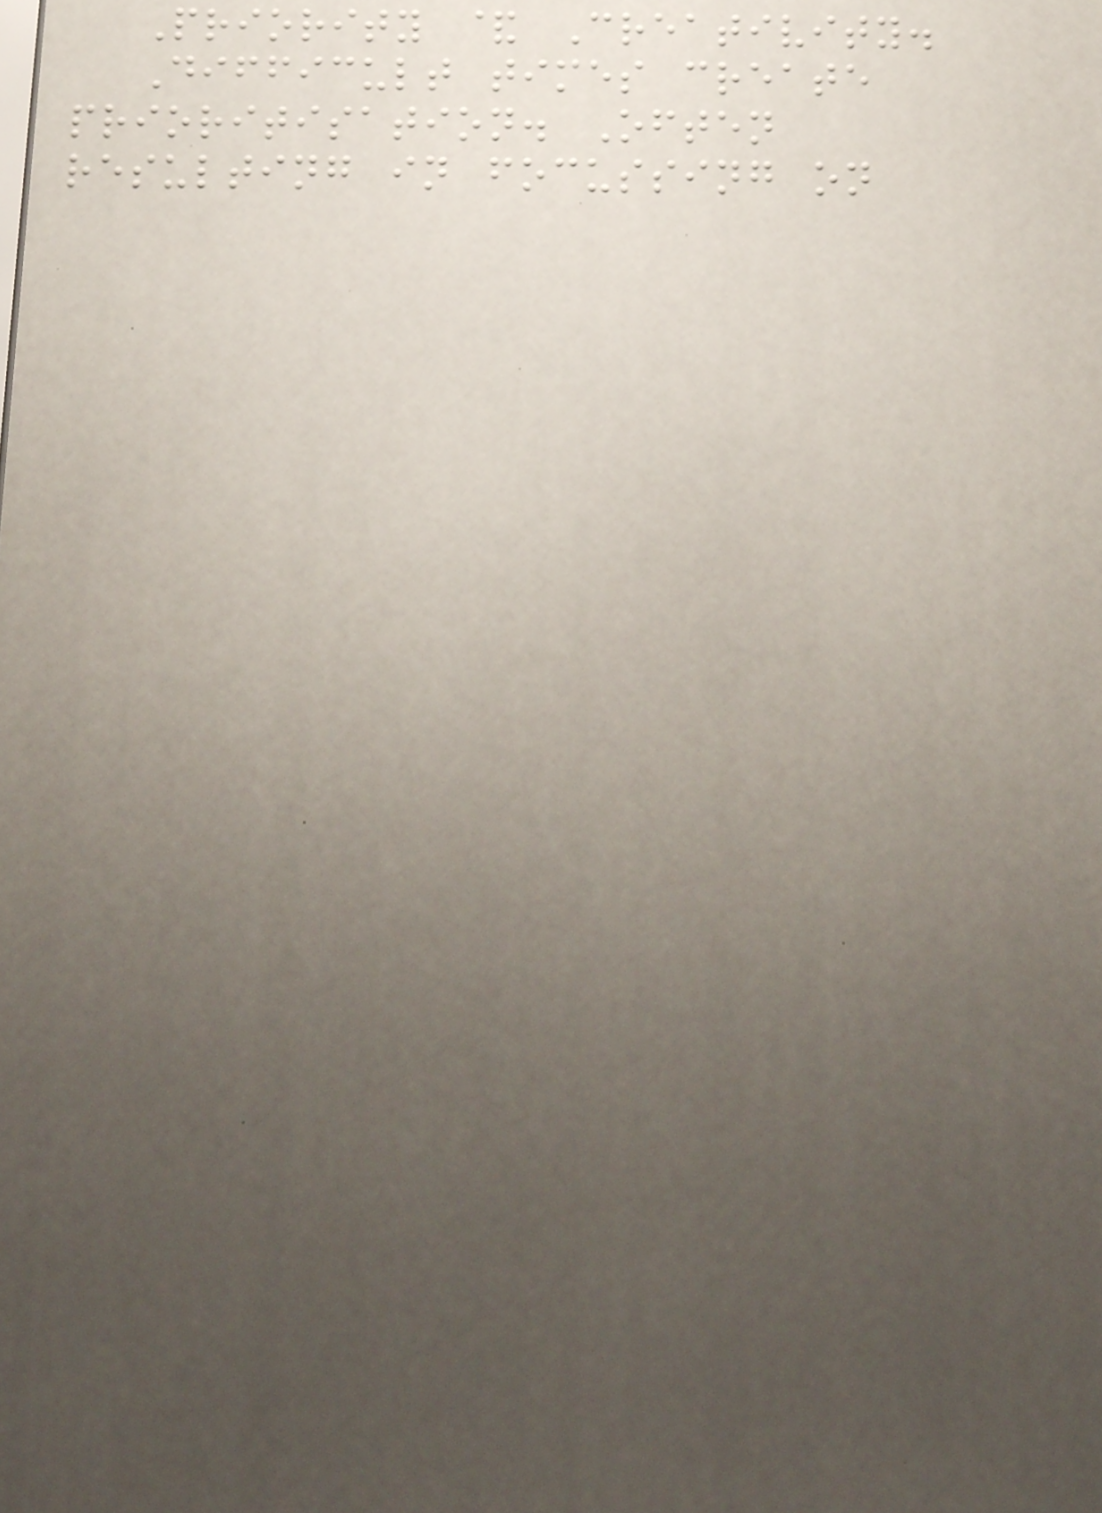Priority & Creativity.
Difficult times create
prioritisation. Often
resulting in focussing on
